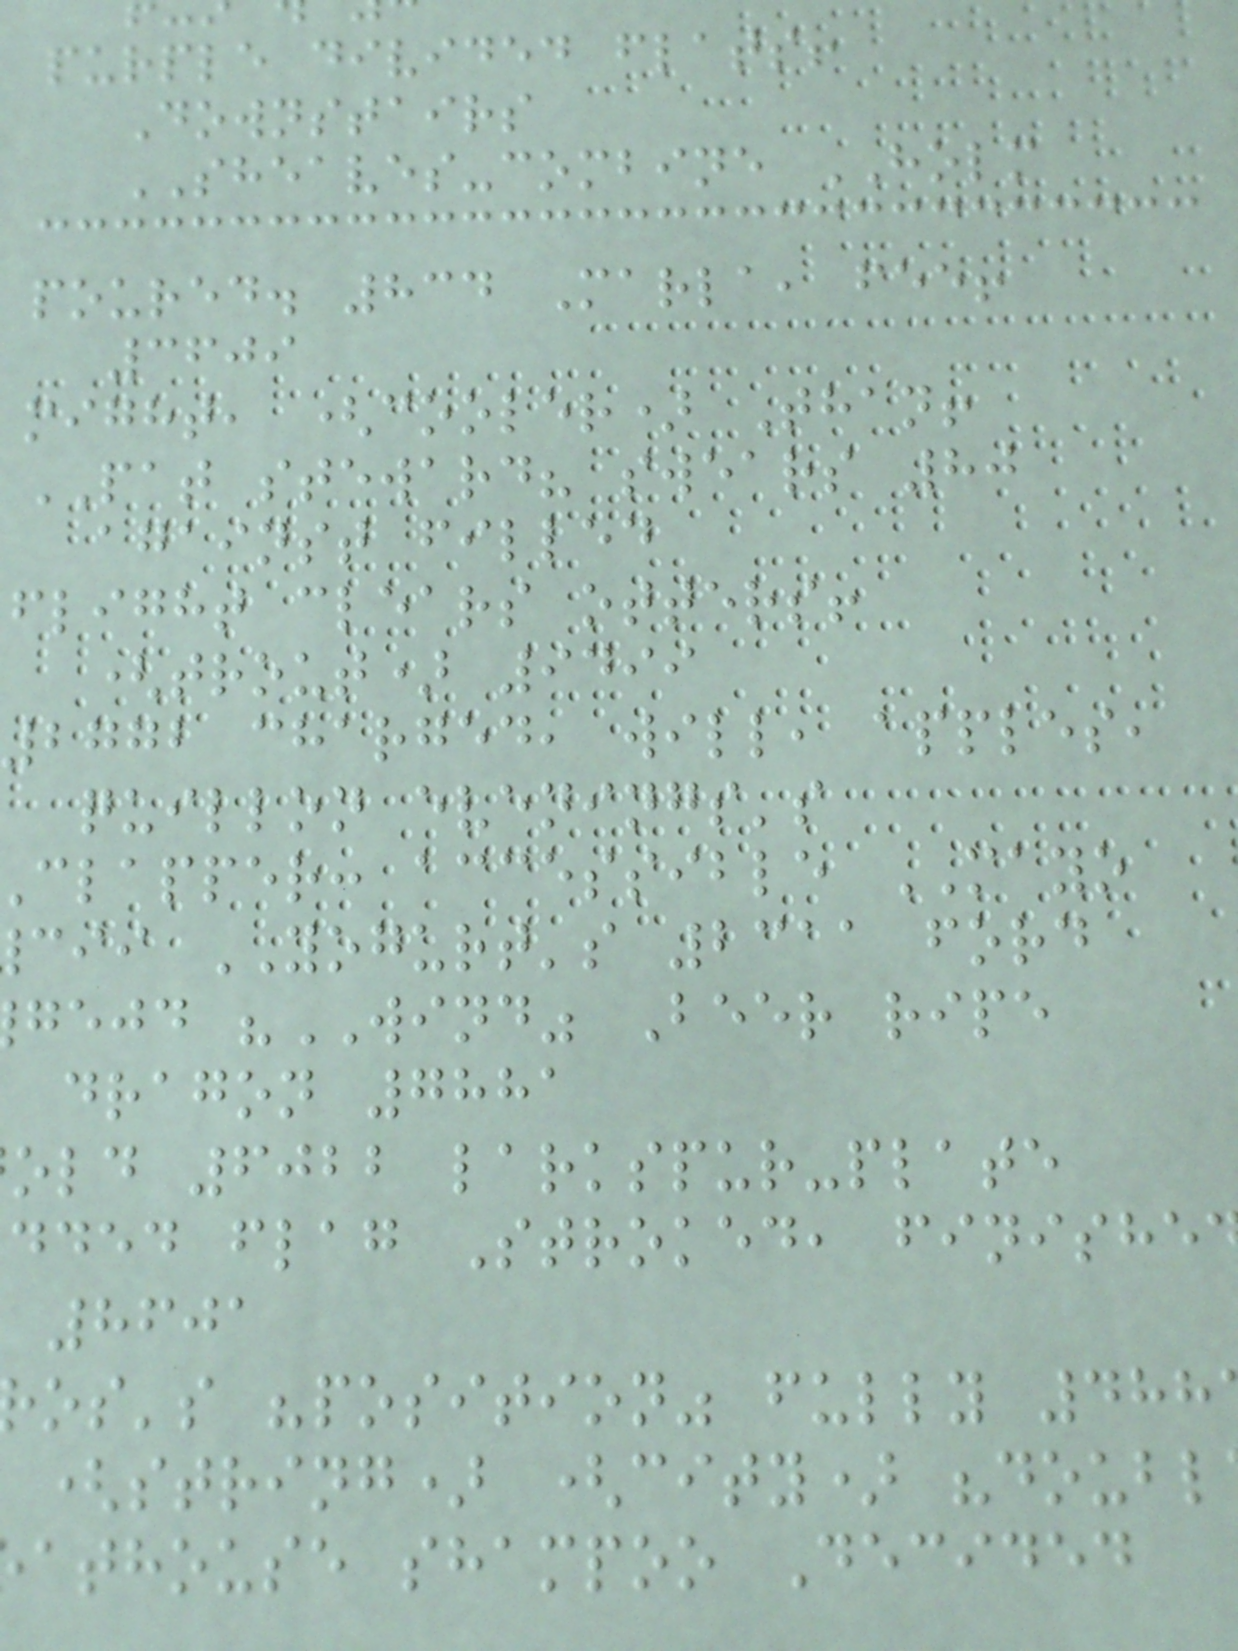purple divided flats!
Downstairs
SHEAVES-combine HOLM
poured. 834 Marla, fee!
3609
might, (cooler) Than!
PAT steward? swears 80
against filled
flight clears otters!
(trout) 9499
2772 charged, will, apples,
quillon evenings's
clapper: accessible MAYO
cii YOGURT's 2311 ford
gejd "WIND" Beer ripe
dragon 7881
old 6022 larkspur-plate
dded flag Stroked, finishe
8601
os's "position" fully 488
(string) (city) "doubl
athouse shampoo Decided
